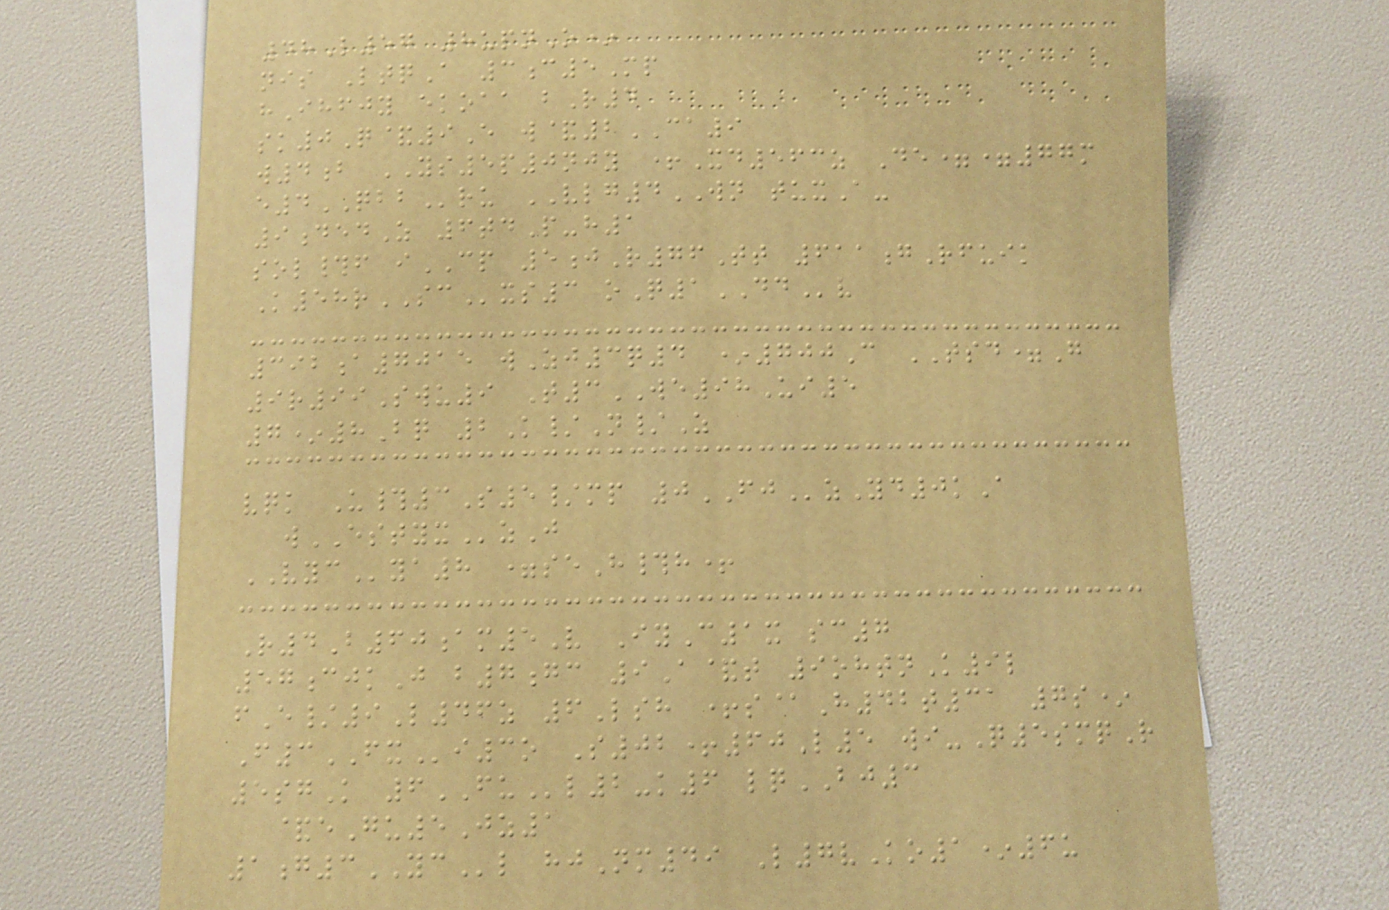48L57 8upnO*
nis LtqA 3c5Mp
hIhfjy ekoaa bR4
sk0Q&9E w&2CA9
w4b YS5p0njy +Xd563z De==77m
e4QBBru VLG4WN tuxA-
9dedZ 6tdP-h1
sol#f iCP 5jR76Tt 611gRfuik
K58rSCxs3 oQ1DDv
392a7015 wZj3q4 *700C TSD=G
9r99Swu9 T3WE98Ui5
7*8Bq 2K/N/Z
vqk U#3S5/mp 0FJzYd0kA
wESTYXzJ
VYCya8 =seH#h+
R4B60am5V IyC1x sc7
57cjkJ b7gc 9A&t 9ohtnK9l
fE/9L46z 6Lsh +s@H42t31 7s*
F3FXi3o S02+60L5 wi-Q5smqR
5sgK 6FUl2-k6 lqBJ3
&eGu5Jz1
1g3YCl hjNm49 L7vKo1*6u
